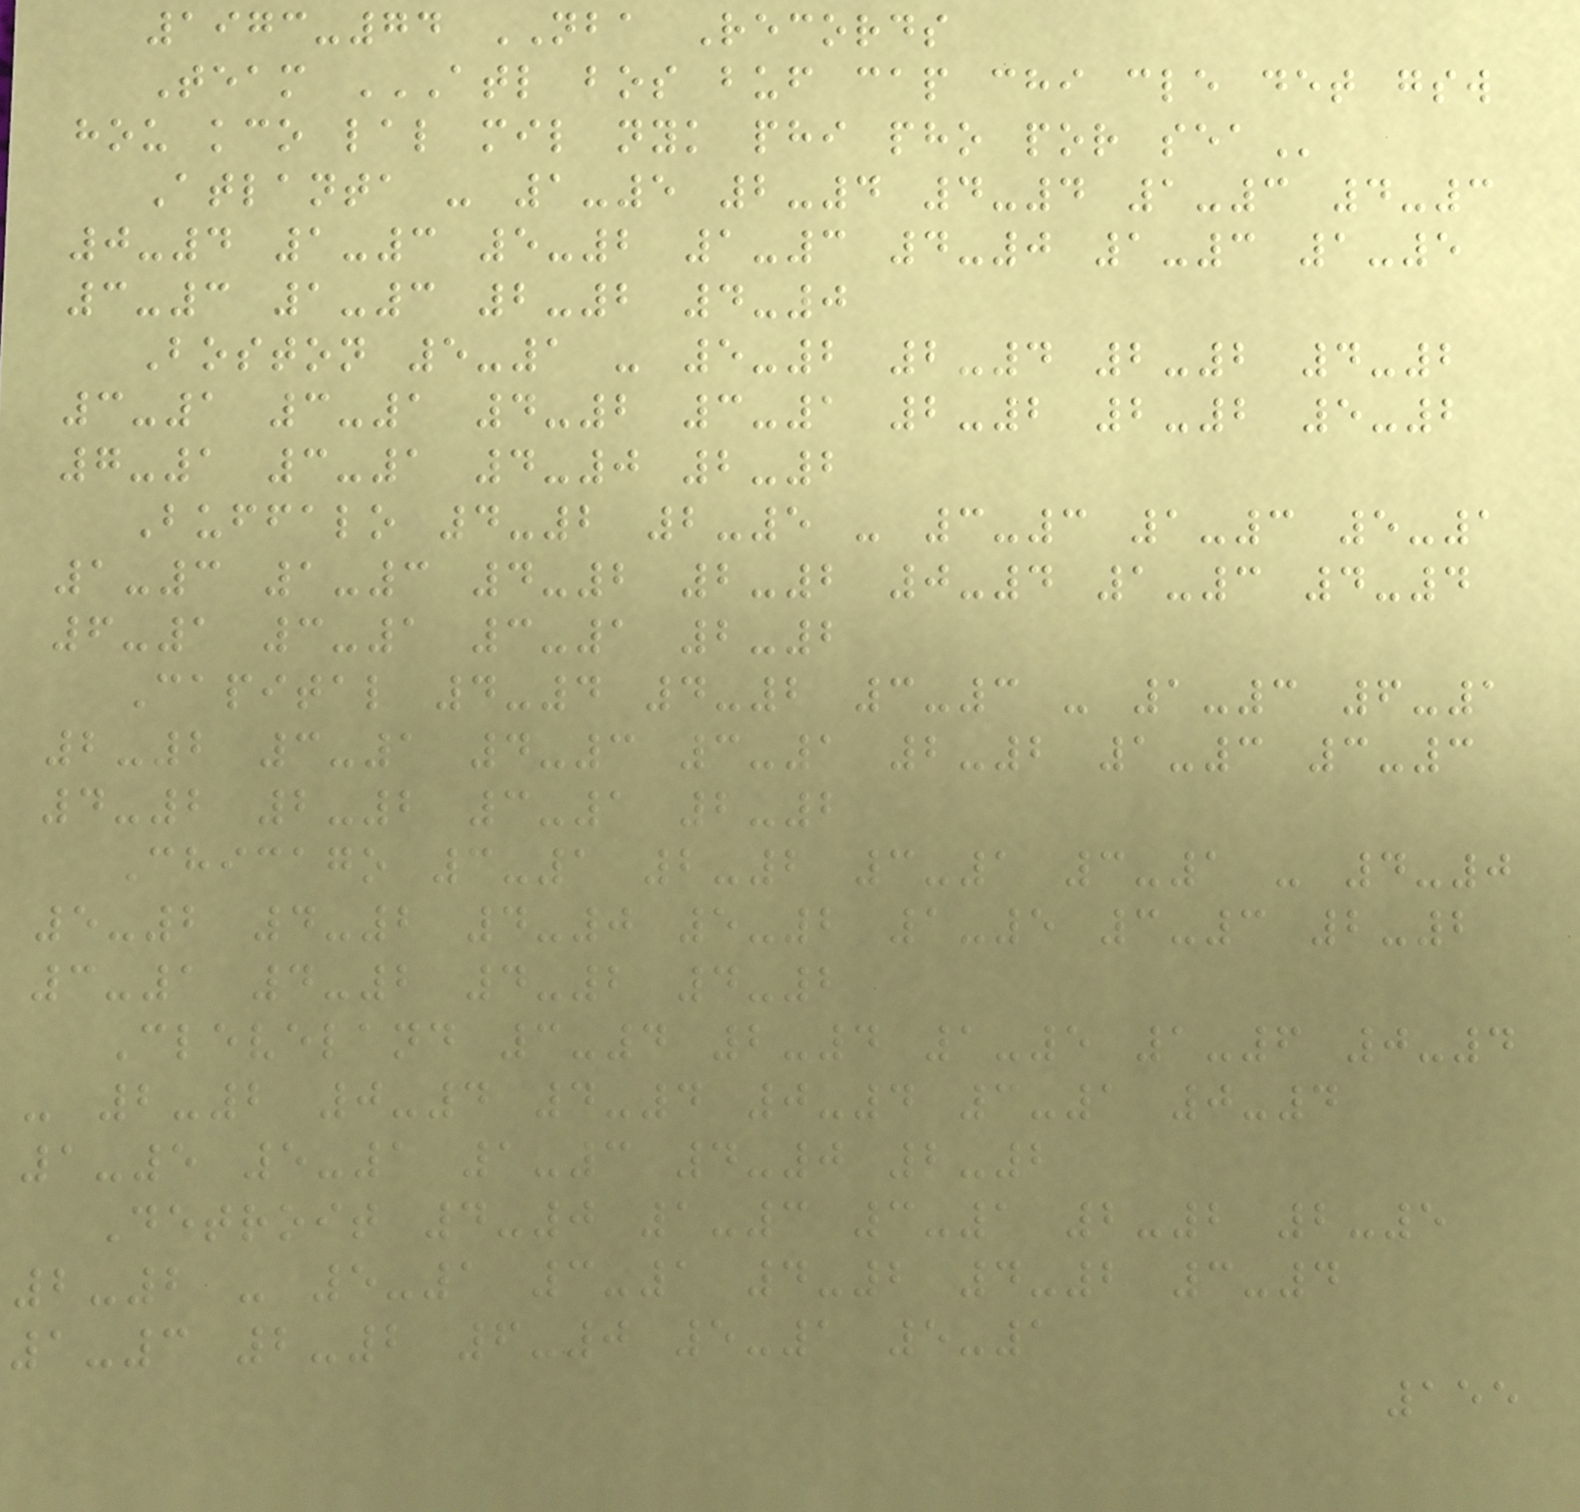1973-74 NBA Records
Team ATL BOS BUF CAP CHI CLE DET GSW
HOU KCO LAL MIL NYK PHI PHO POR SEA
Atlanta - 1-5 2-4 4-4 1-3 4-3
0-4 1-3 5-2 1-3 4-0 1-3 1-5
3-3 1-3 2-2 4-0
Boston 5-1 - 5-2 2-4 2-2 4-2
3-1 3-1 4-2 3-1 2-2 2-2 5-2
7-1 3-1 4-0 2-2
Buffalo 4-2 2-5 - 3-3 1-3 5-1
1-3 1-3 4-2 2-2 0-4 1-3 4-4
6-1 3-1 3-1 2-2
Capital 4-4 4-2 3-3 - 1-3 6-1
2-2 3-1 4-3 3-1 2-2 1-3 3-3
4-2 2-2 3-1 2-2
Chicago 3-1 2-2 3-1 3-1 - 4-0
5-2 4-2 4-0 5-2 1-5 3-3 2-2
3-1 4-2 4-2 4-2
Cleveland 3-4 2-4 1-5 1-6 0-4
- 2-2 0-4 4-4 0-4 3-1 0-4
1-5 5-1 1-3 4-0 2-2
Detroit 4-0 1-3 3-1 2-2 2-5
2-2 - 5-1 3-1 4-2 4-2 3-4
1-3 2-2 6-0 5-1 5-1
155
